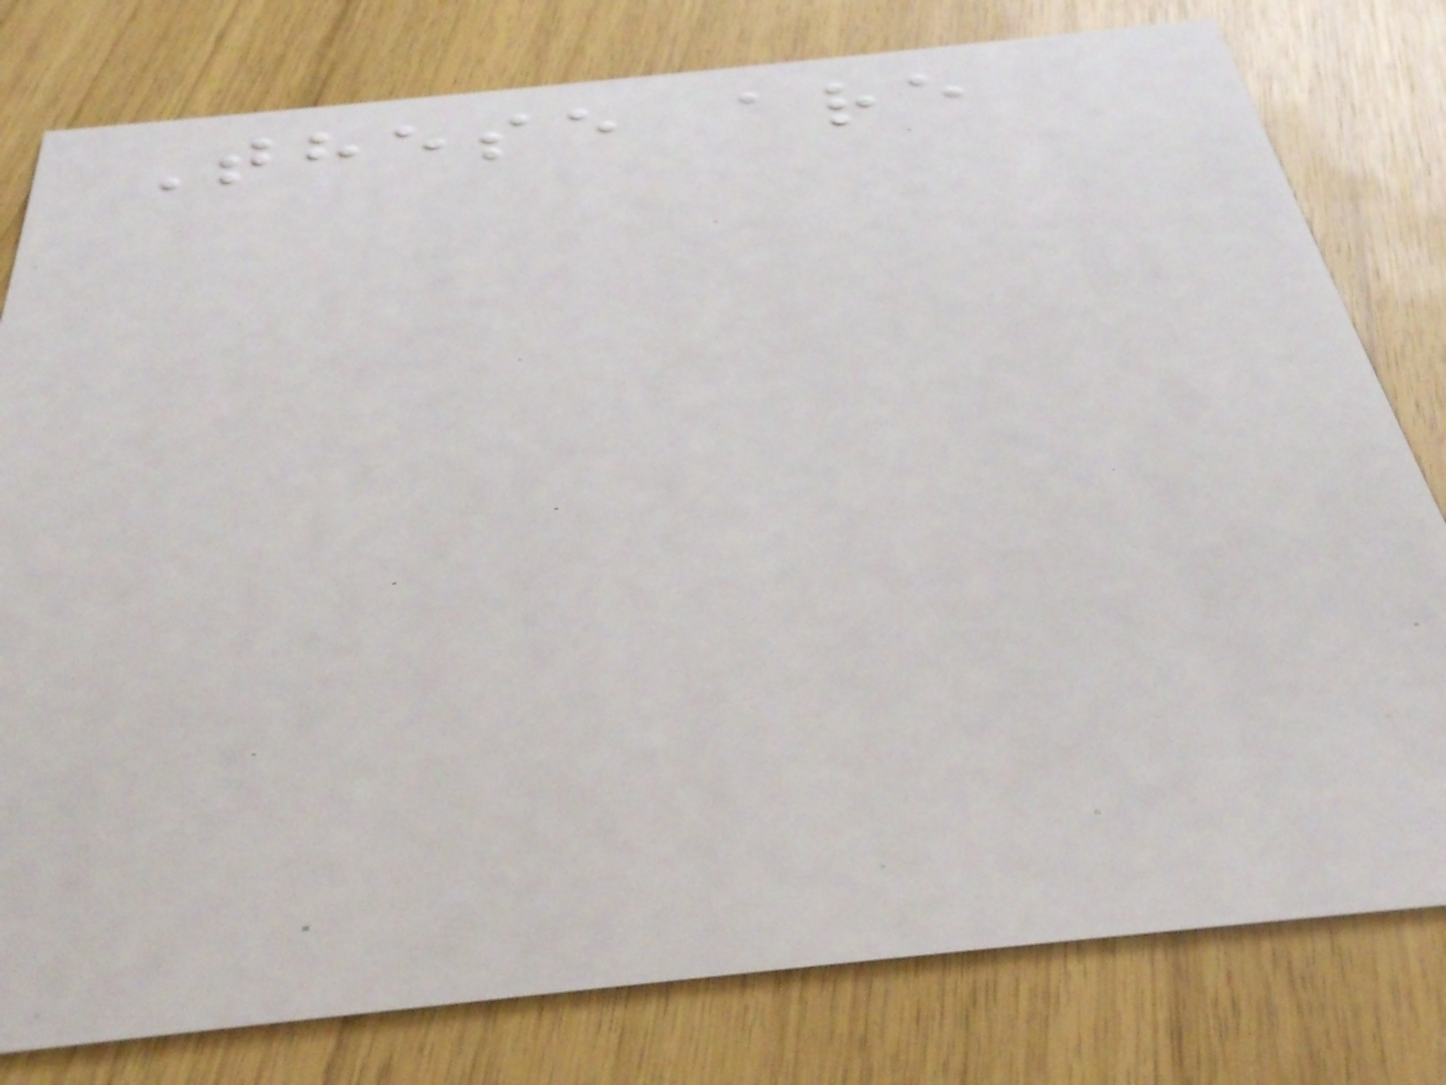These are
